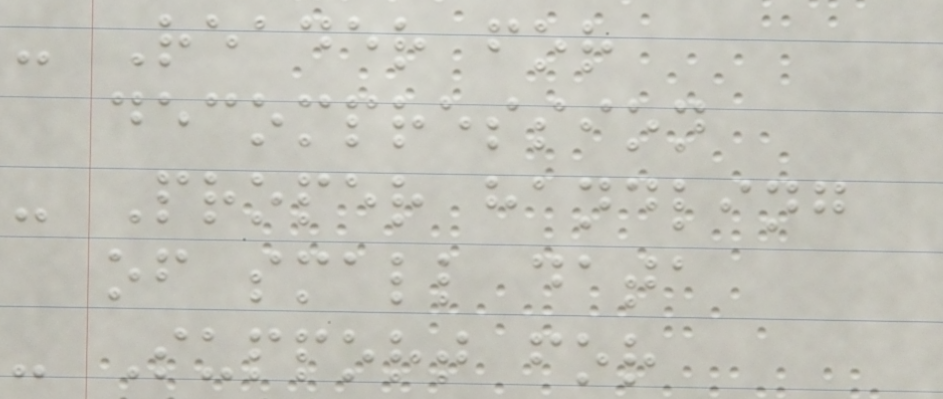- Reader for
decompression
- Proper handling
of small data
- Support for
